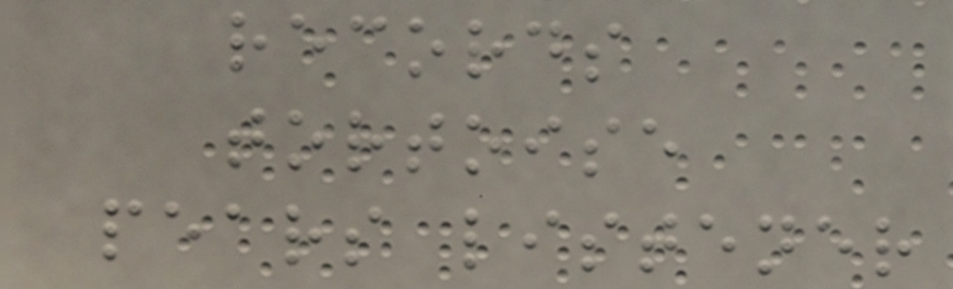records
tortoise
pears listener
